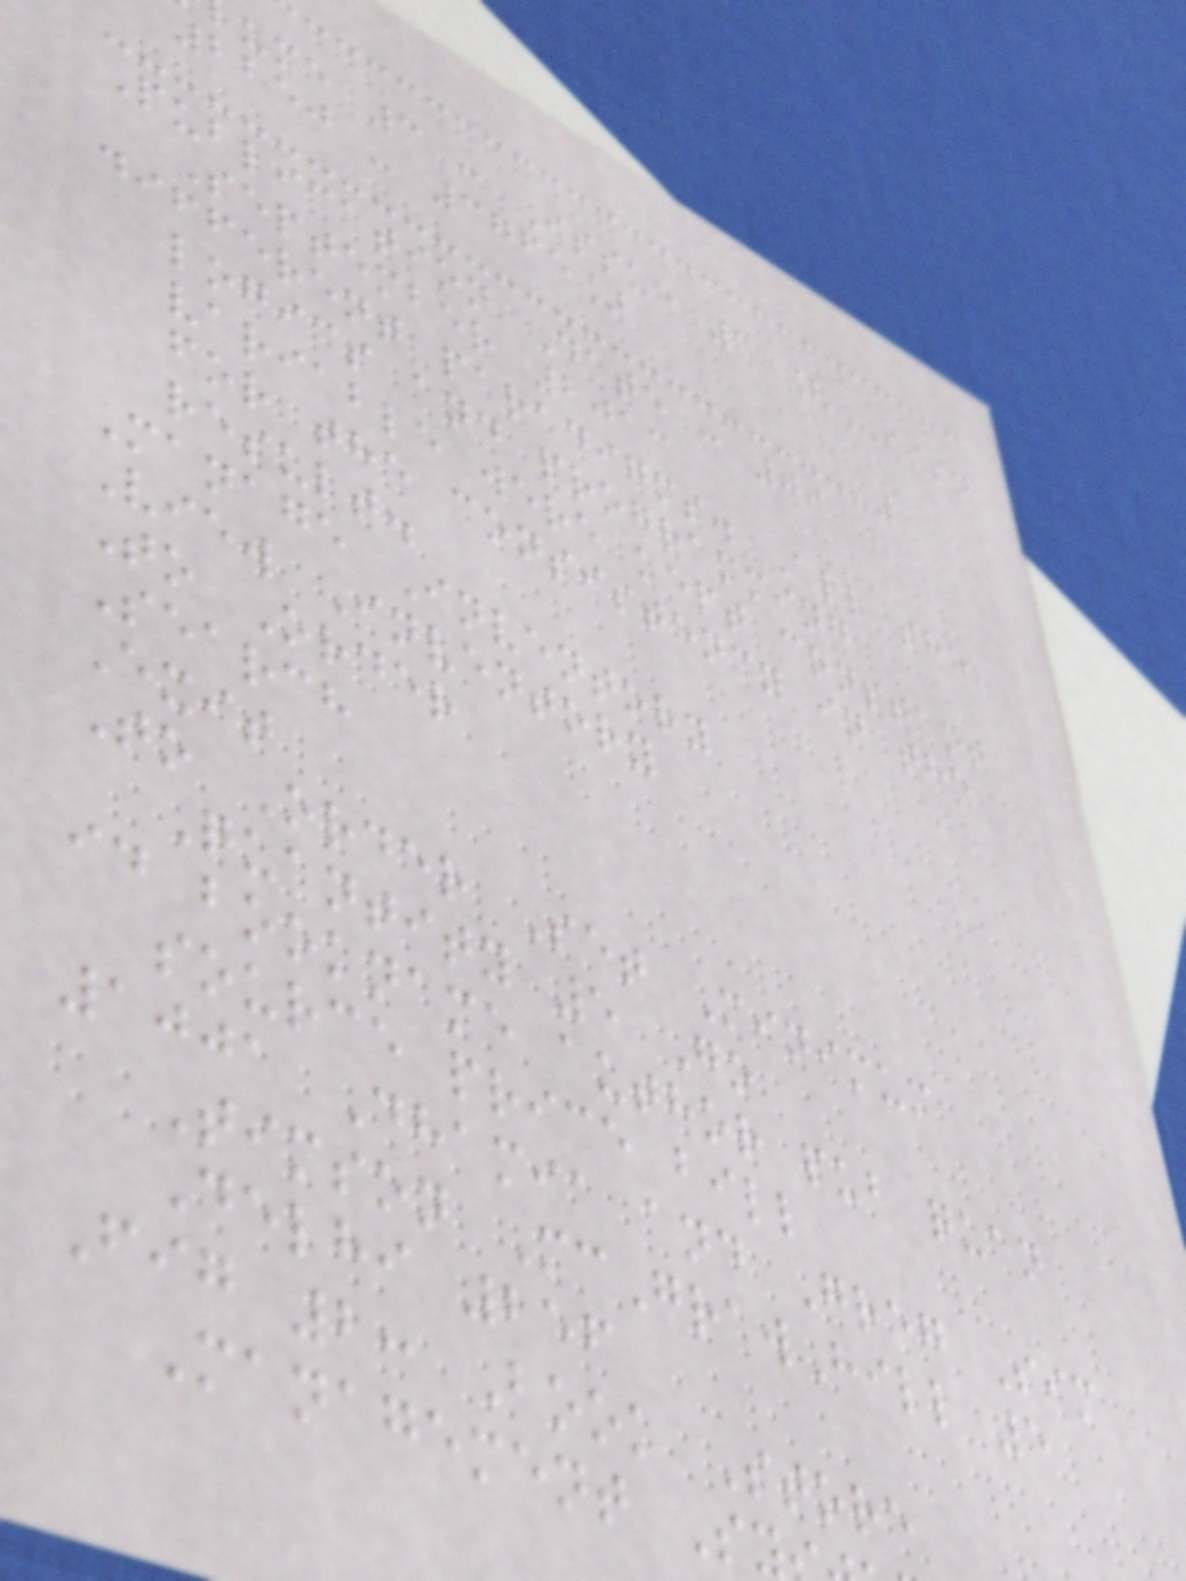ume 3 : Issue 3 [ISSN
2250 - 3765]
Publication Date : 09
September 2013
different paradigms. All the
logics and programming
variable were kept constant
for the consistency in the
result.
Manage Inventory
View Inventory
To Order
Search
Exit
To Order Set Minimum
Quantity 5 Go
id bookname author pub quan
source price bill
1001 Dhamia and Greg Sim
Timson McGrawHill 5
Delhi 256
Fig 2: Book Store
Management S
